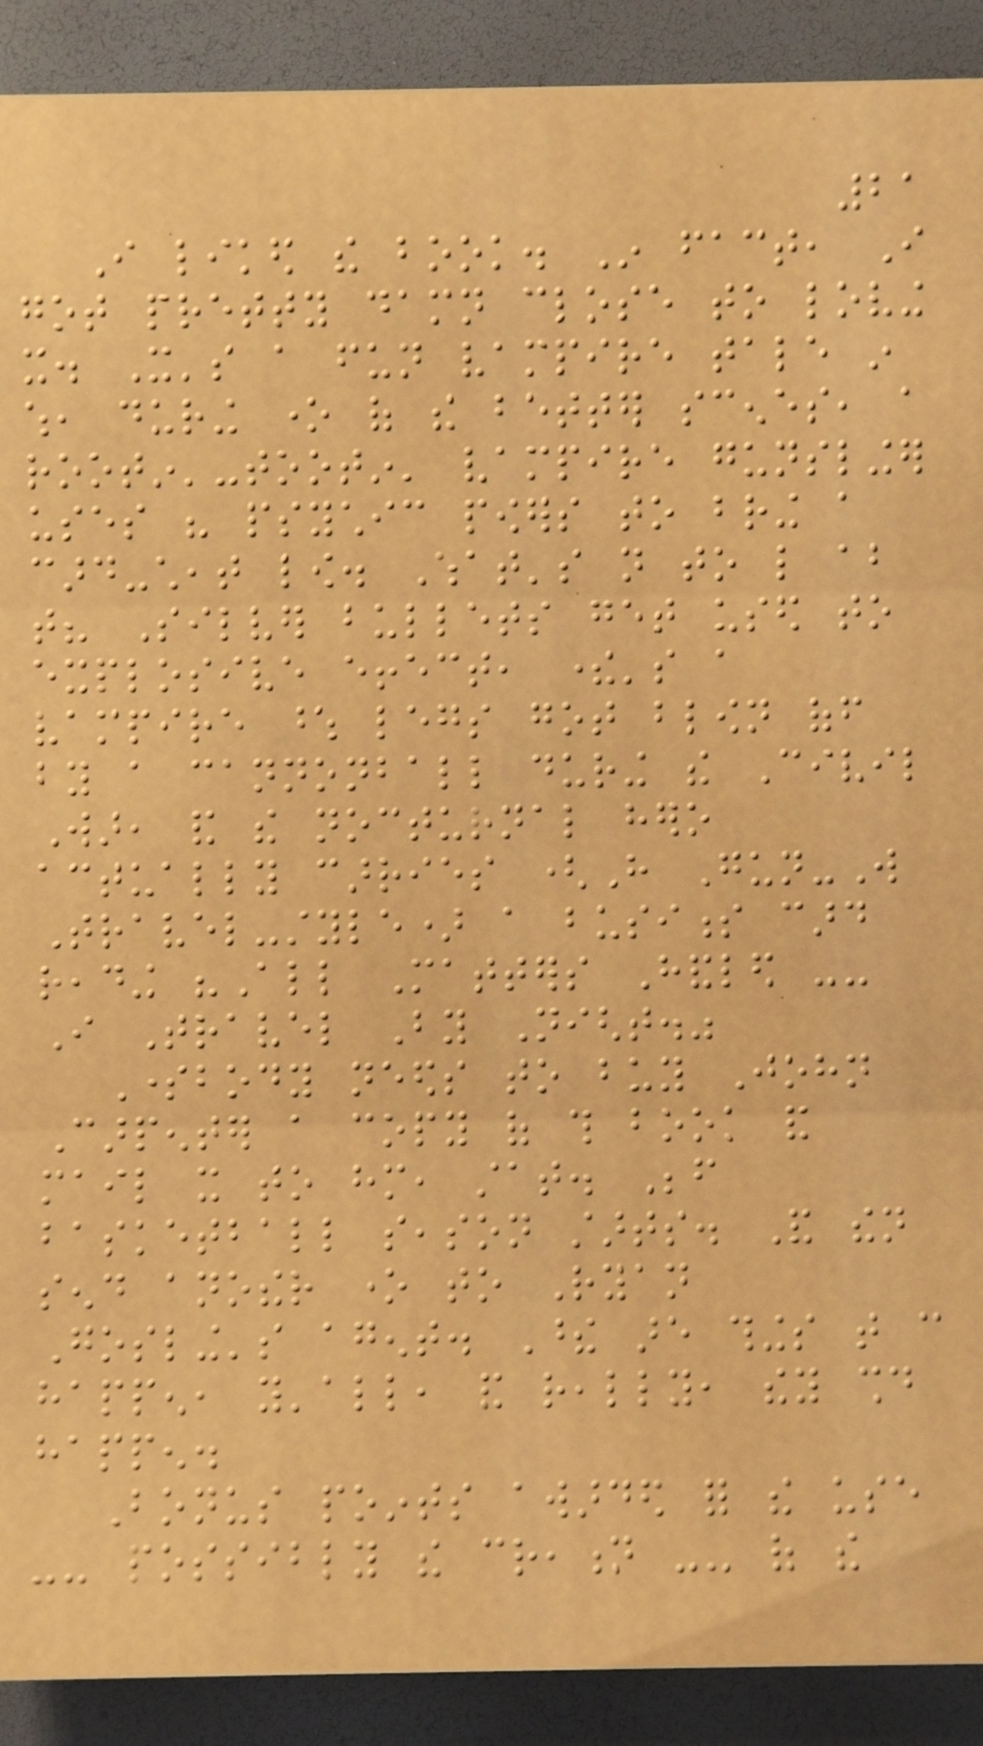21
I liked the book. In fact, I
got pretty damn close to loving
it. It's a fun vampire tale in
which, during one of the better scenes, a
rootin'-tootin' vampire gunslinger
uses his psychic powers to bring a
card-cheat low. What's not to like about
that? Silver bullets get used to
explosive effect, there's a
vampire whose legs got blown off
by a cannonball during the Civil
War, and the nocturnal hero
actually carries (Have Gun-Will
Travel-style) a business card
reading "All Matters Handled --
I Travel By Night."
Somebody needs to buy John
Carpenter a copy of this book and
mail it to him, stat. Before
basketball season starts. And then
send another one to Ryan
Gosling's agent. These are things that can
happen, y'all, and really, they should
happen.
Bonus points awarded for the use
-- possibly the creation -- of the
